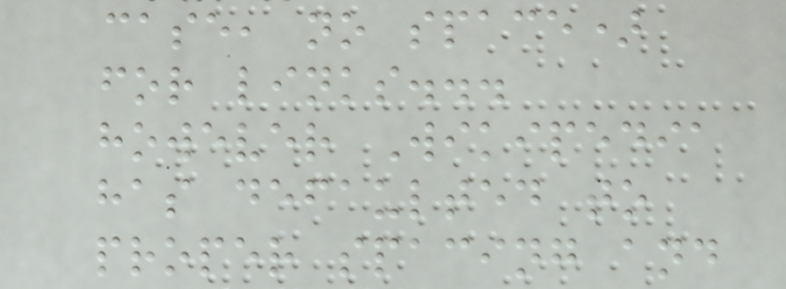case, no space)
for links...
however Wikipedia
has defaulted to
proper spacing and
